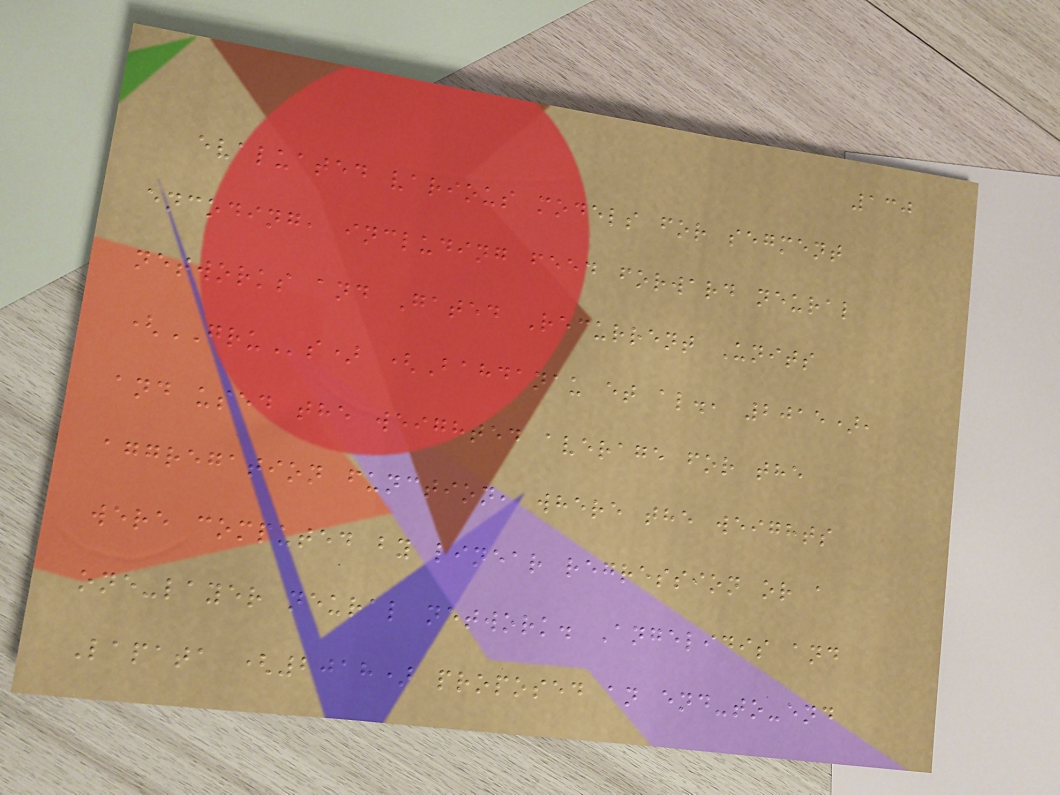130
evaluated various models for segment
encoding, including feed forward neural
networks and Gated Recurrent Units
(GRUs) (Bahdanau et al., 2015),
and used the weighted average for the
aggregation function, where the weights
were computed by linear regression or a
one-layer neural network. Angelidis and
Lapata (2018) proposed an end-to-end
